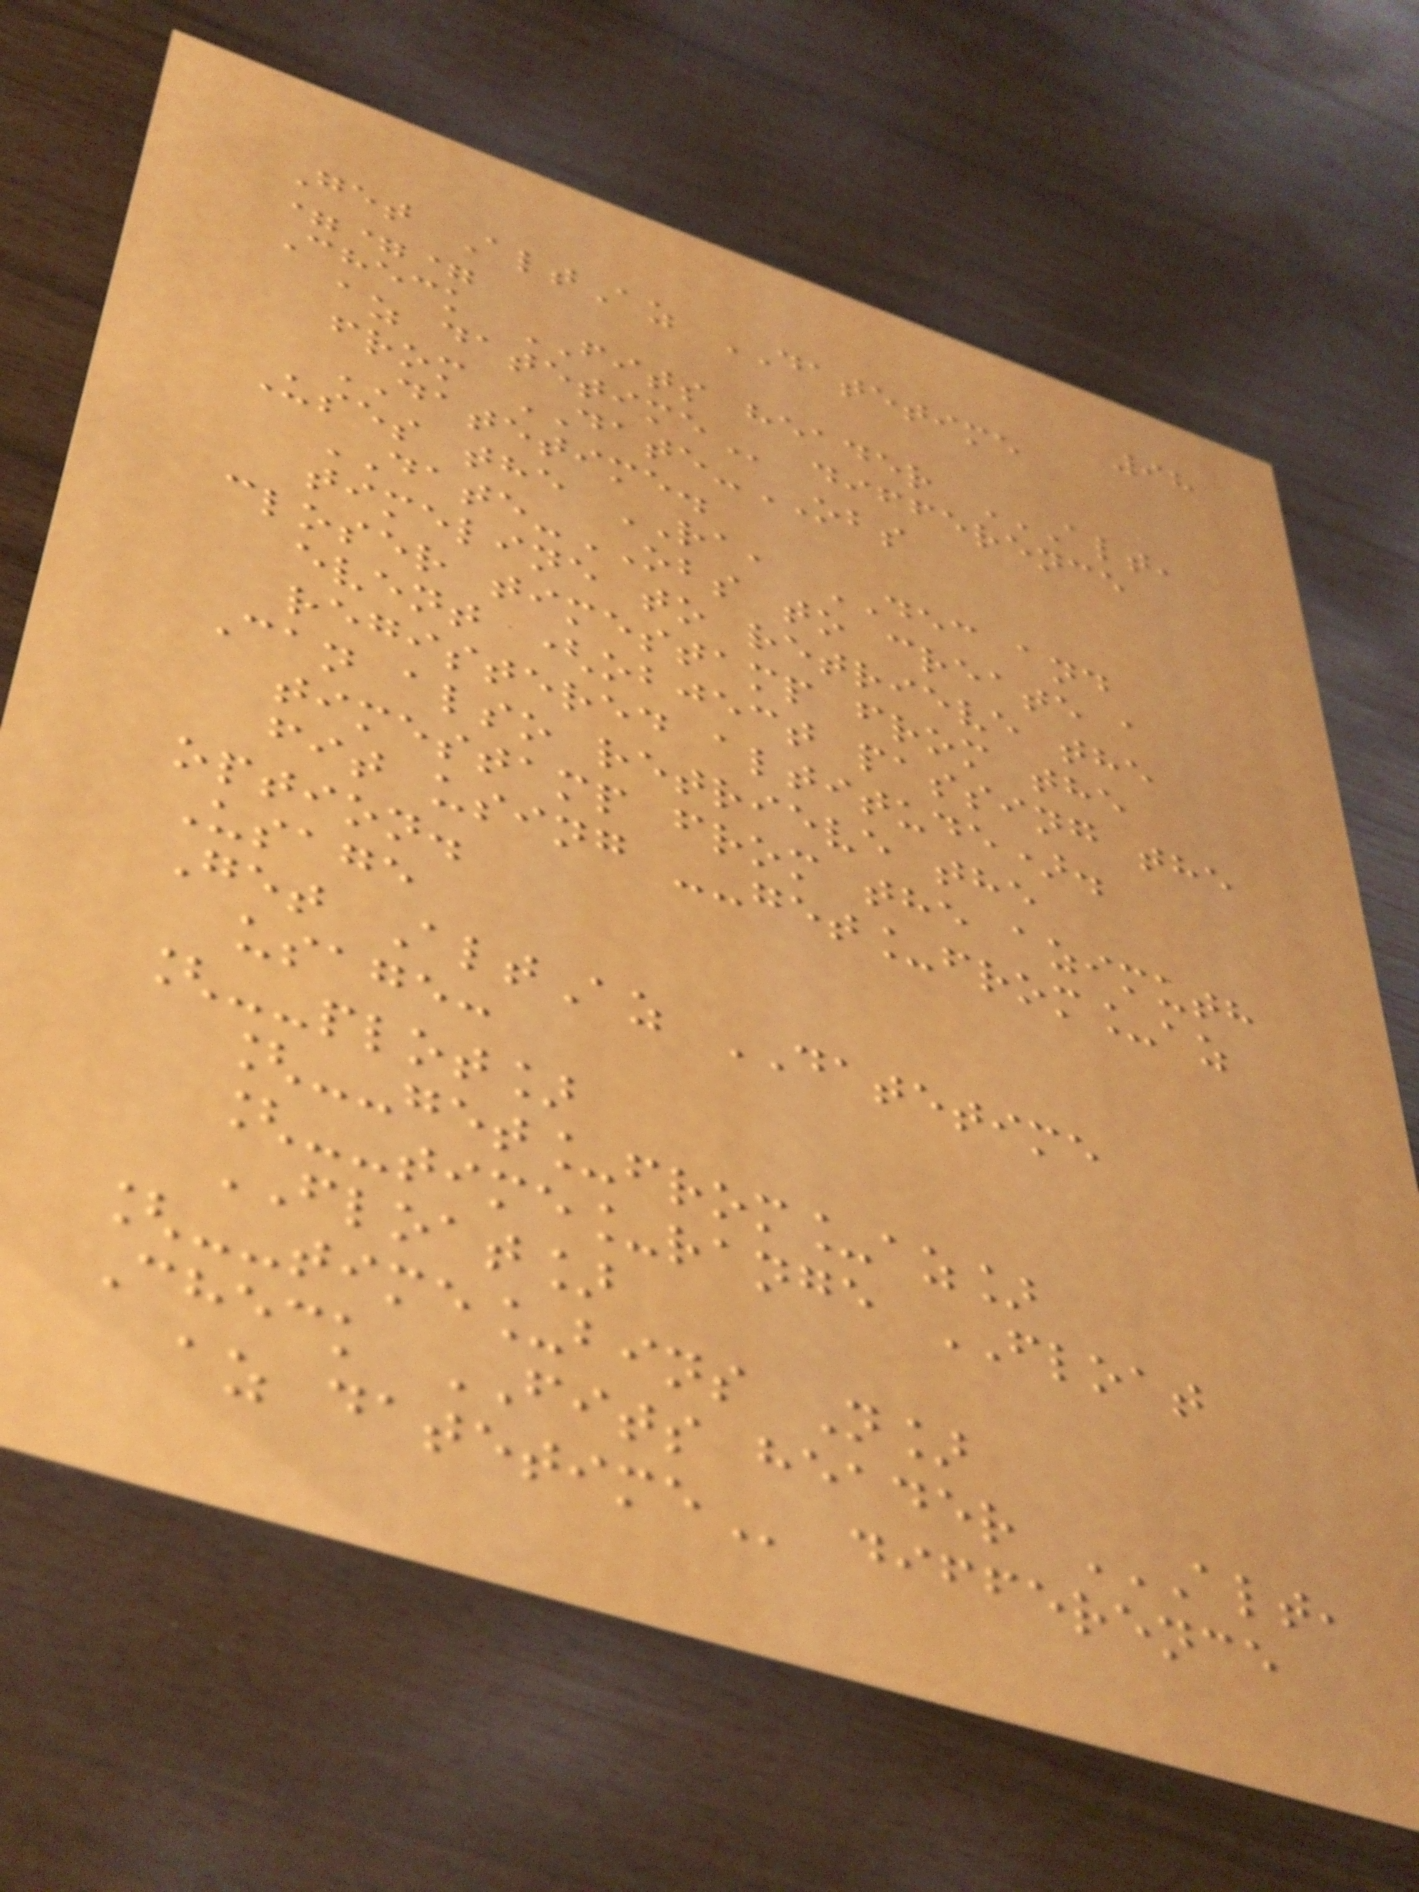98
Get AltAz DATETIME
===
Check FITS header ALT,
AZ DATETIME difference
from DATE-OBS
DATETIME.
Uses the RA, DEC and
DATE-OBS to create a
timeline to retrieve the
closer timestamp from the
event (object passing the
registered altitude).
Can also retrieve the
timestamp from the azimuth
fit using --get_from_az
option.
Usage
Get AltAz DATETIME
usage:
[--plot]
[--get_from_az]
[--time_range FLOAT
FLOAT]
[--time_bins N]
Check FITS header ALT,
AZ DATETIME difference
